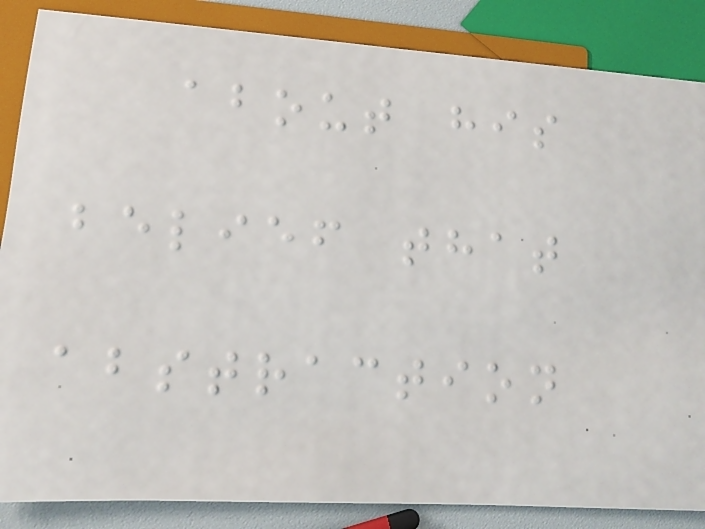about his
belief that
abstraction
